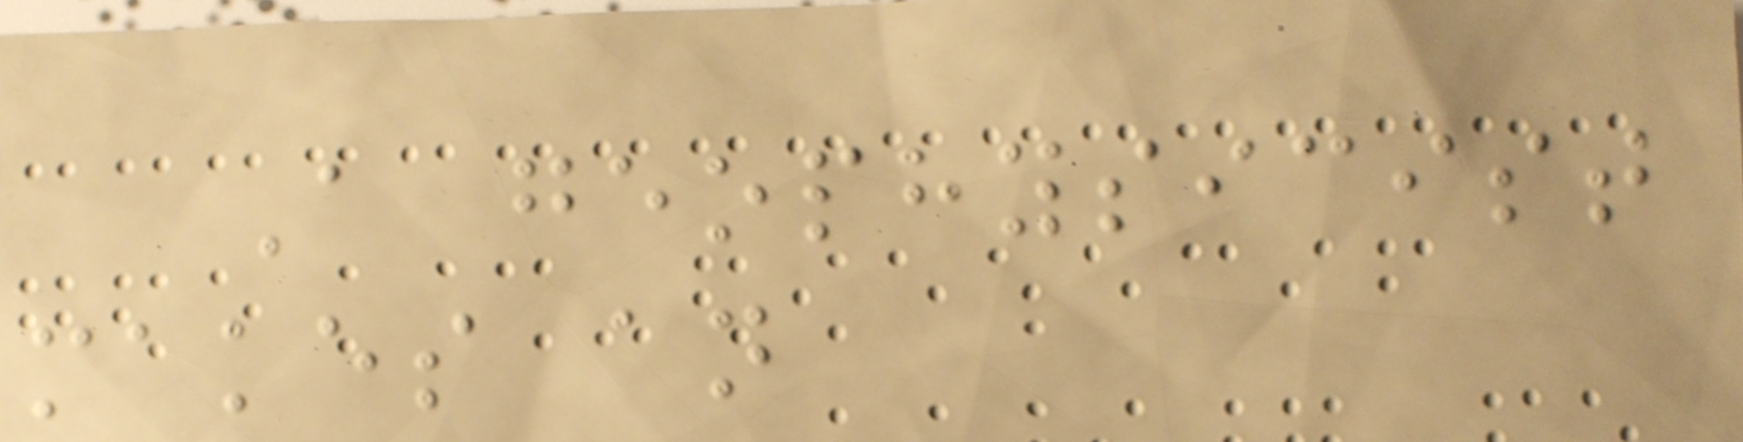A geophysicist
makes an
